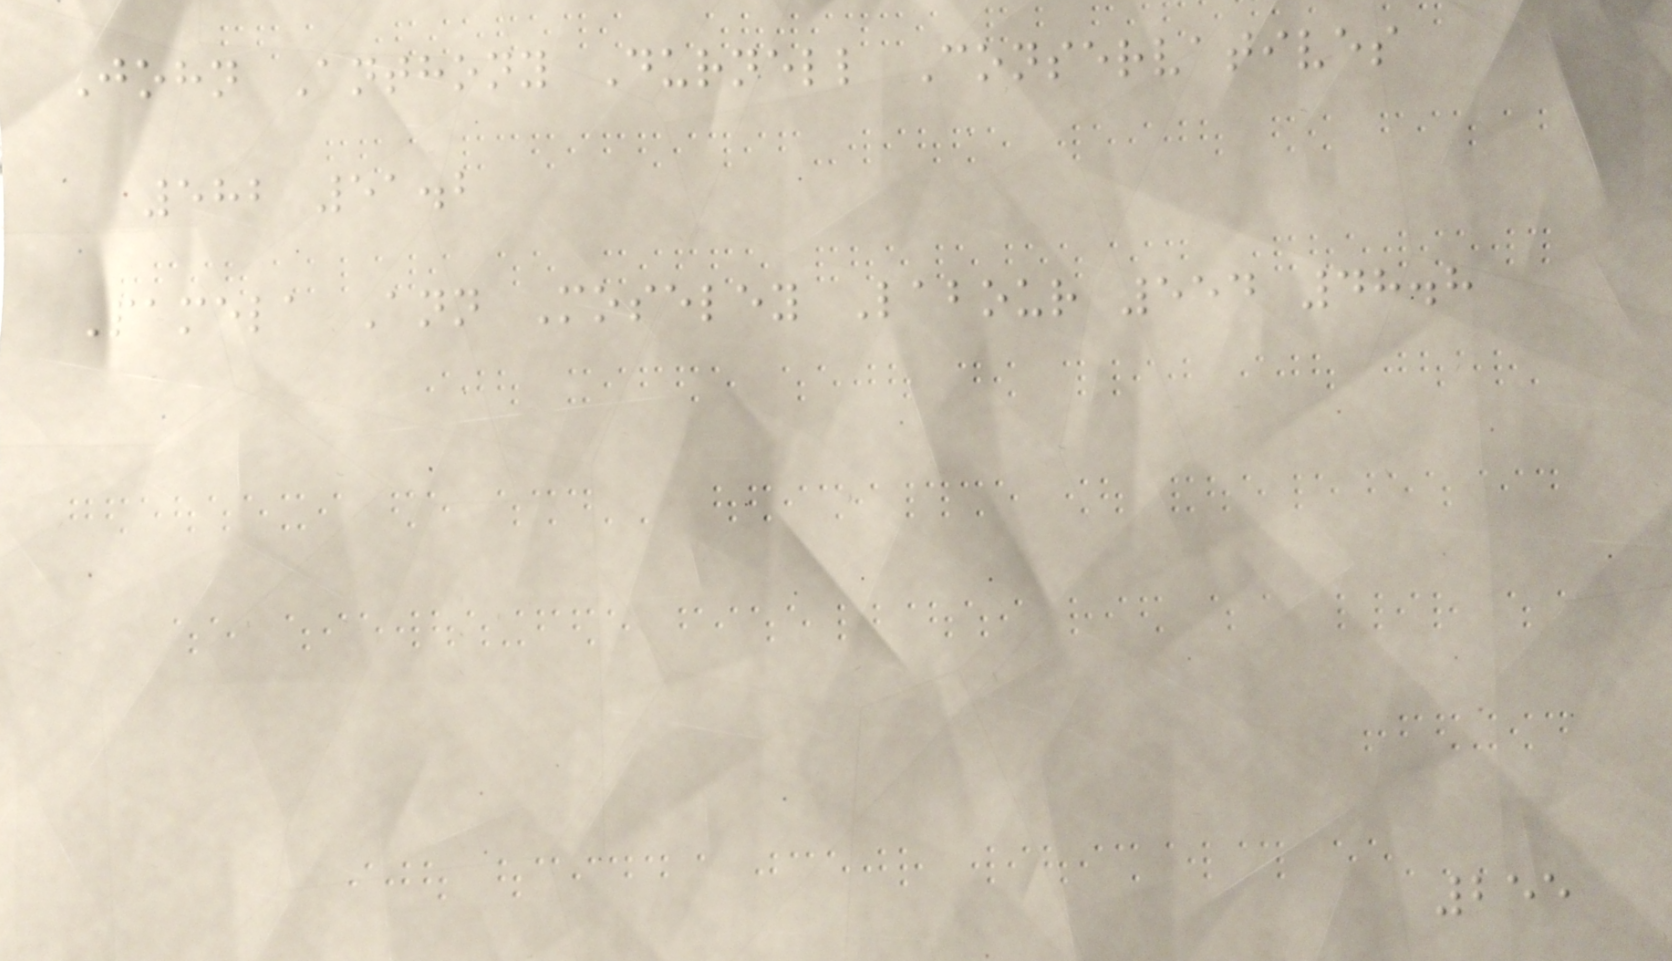John Anthony Durnell Conservatives
582 51.2
Pamela Ann Moseley Labour 554 48.8
255
